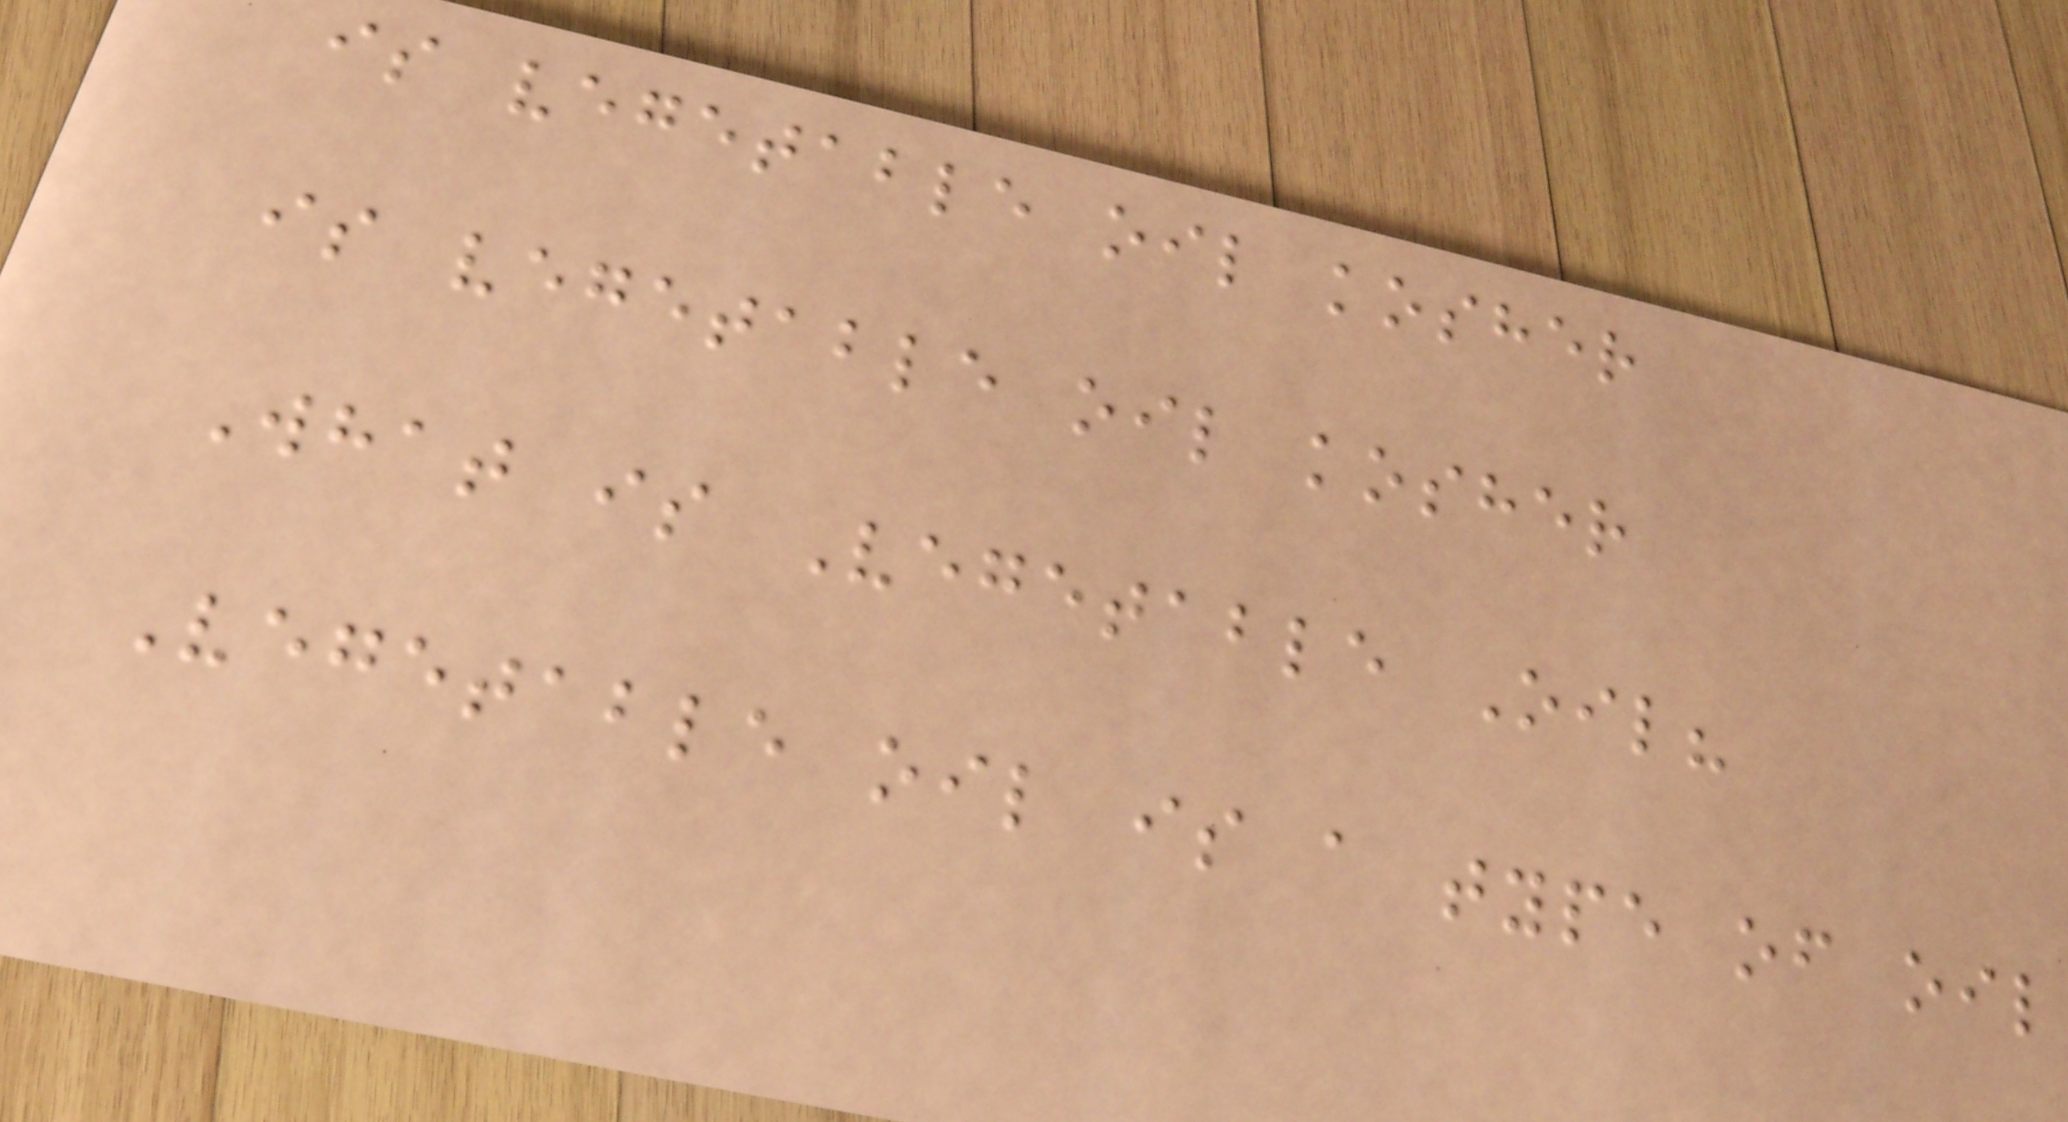is vegetable oil kosher
is vegetable oil kosher
What is Vegetable Oil?
Vegetable oil is a type of oil
